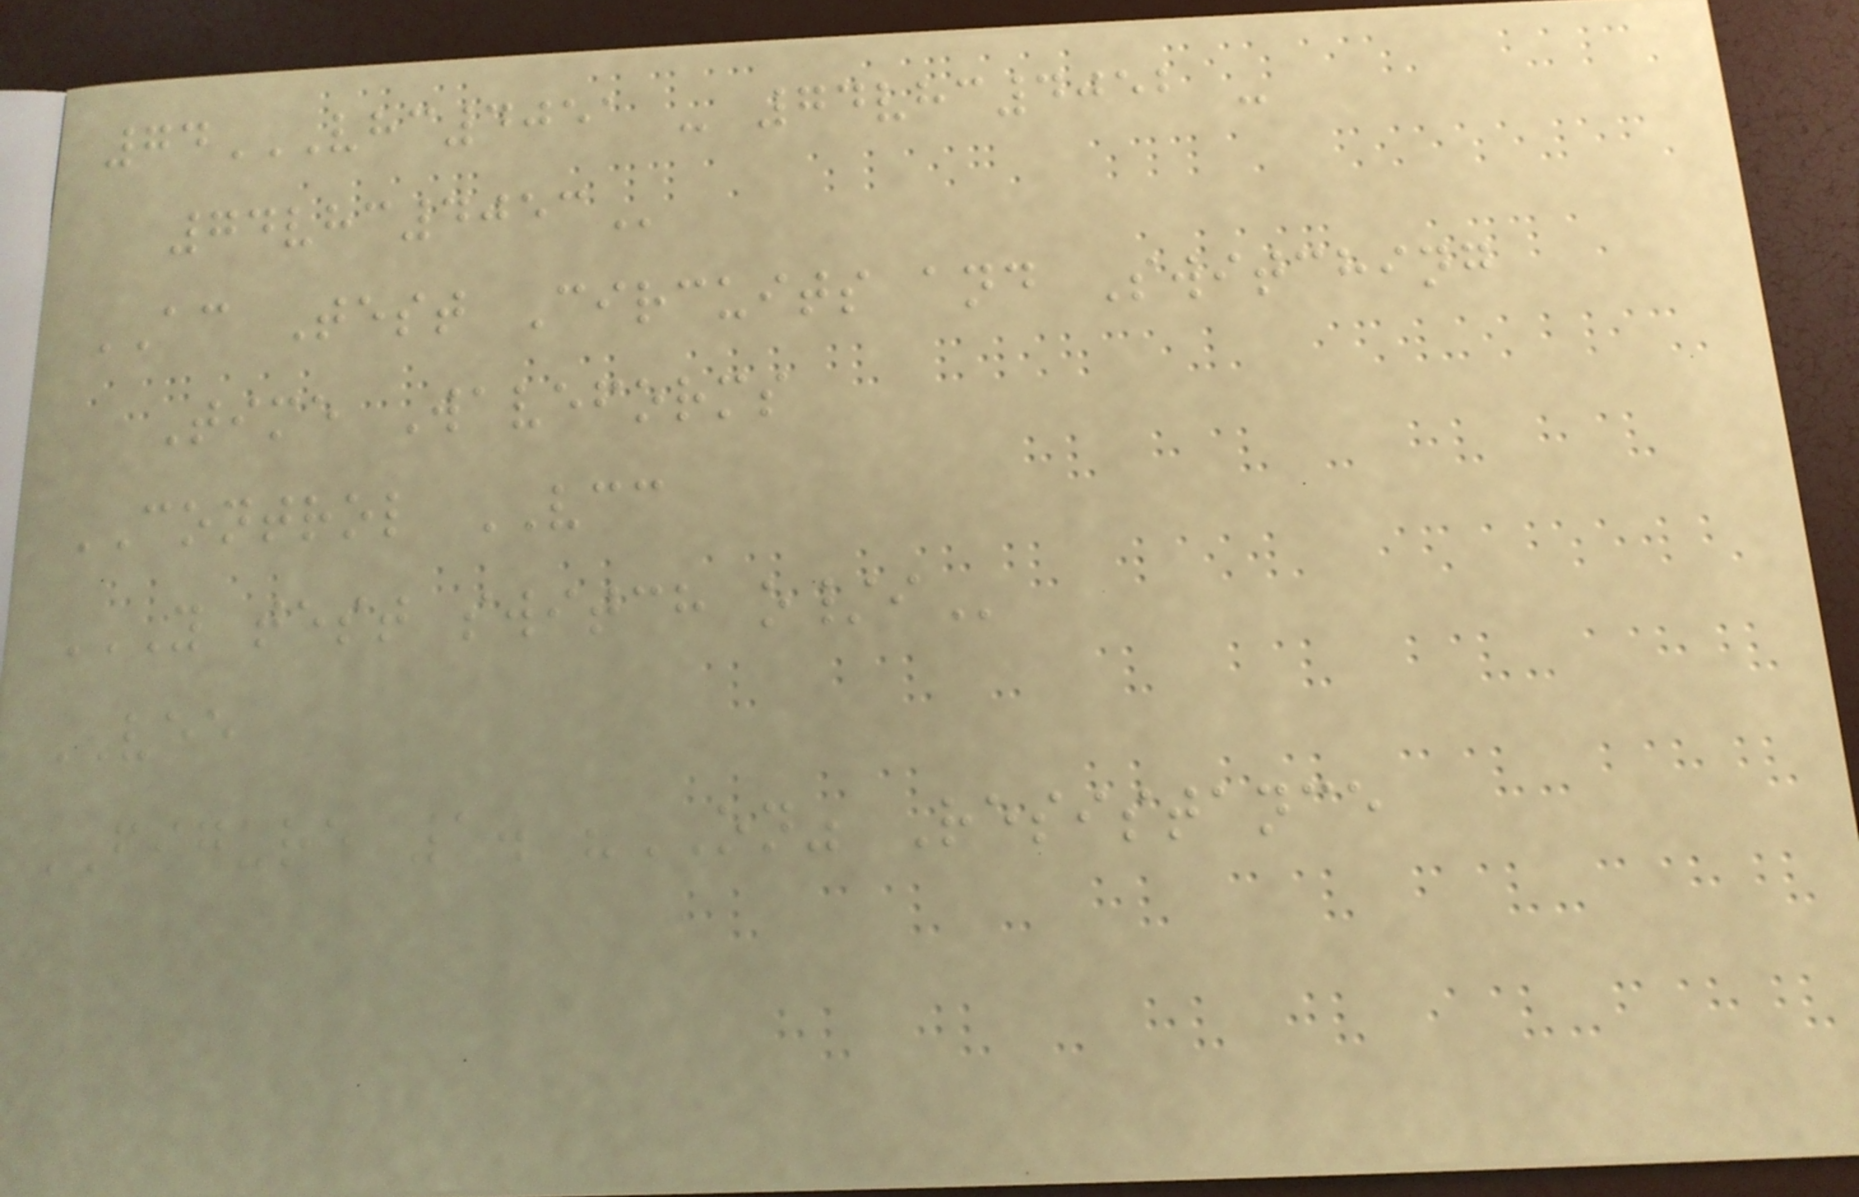74VHC4051 - 74VHC4052 -
74VHC4053
AC Test Circuits and Switching
Time Waveforms
CONTROL VCC
Y TEST SWITCH O/I
VEE
FIGURE 1. "ON" Resistance
